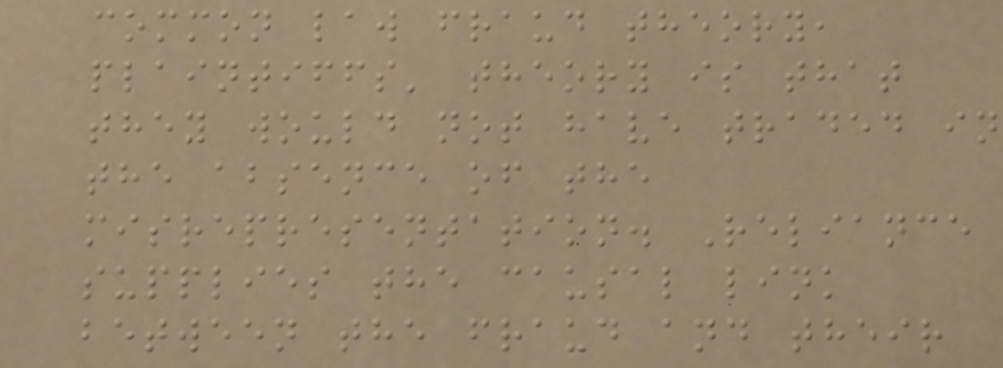common law fraud theory,
plaintiffs' theory is that
they would not have traded in
the absence of the
misrepresentation. Reliance
supplies the causal link
between the fraud and their
